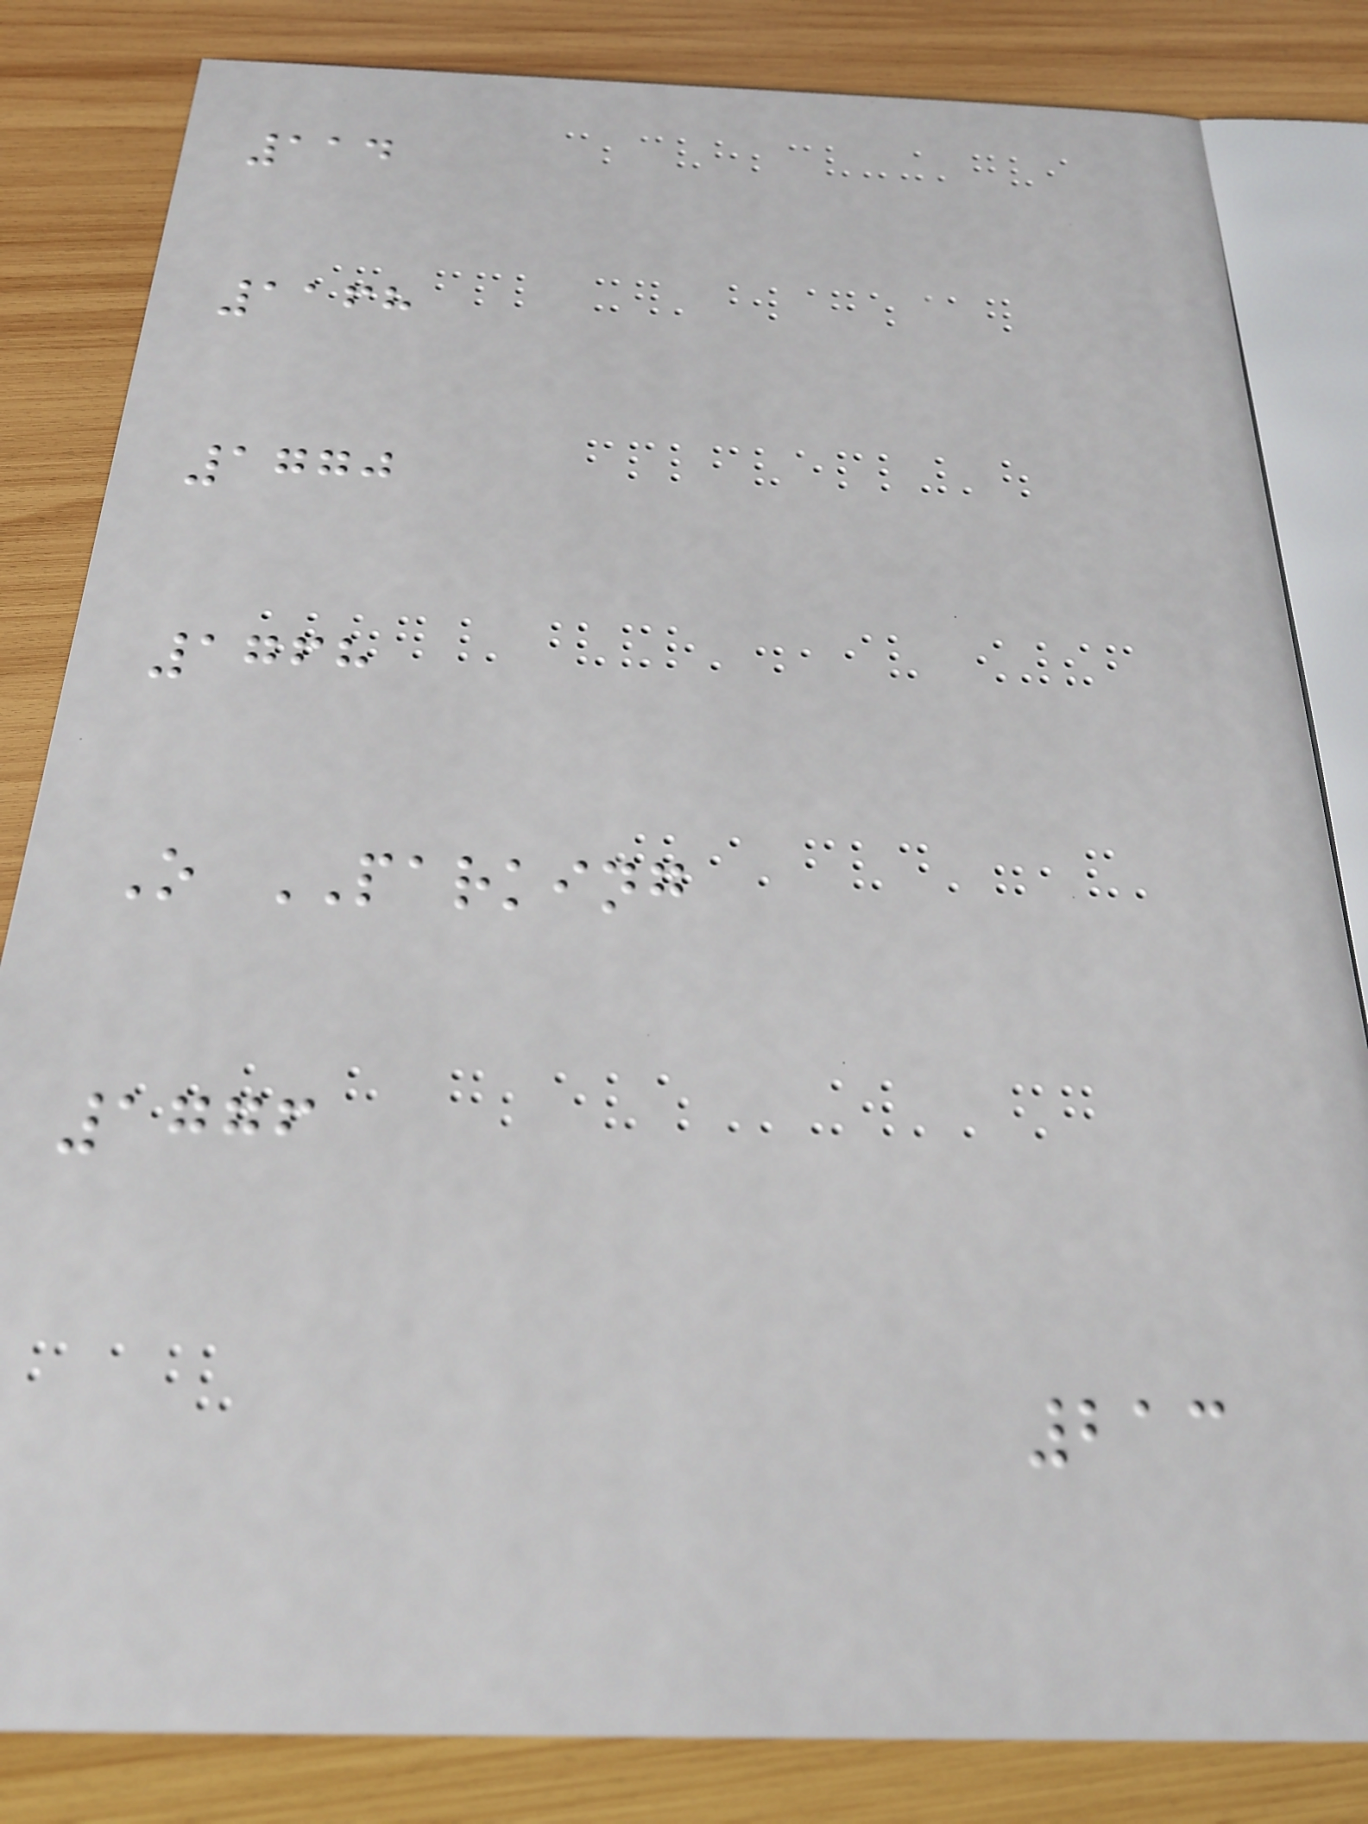114
1168
1770
1768
O PARKING
1776
213
